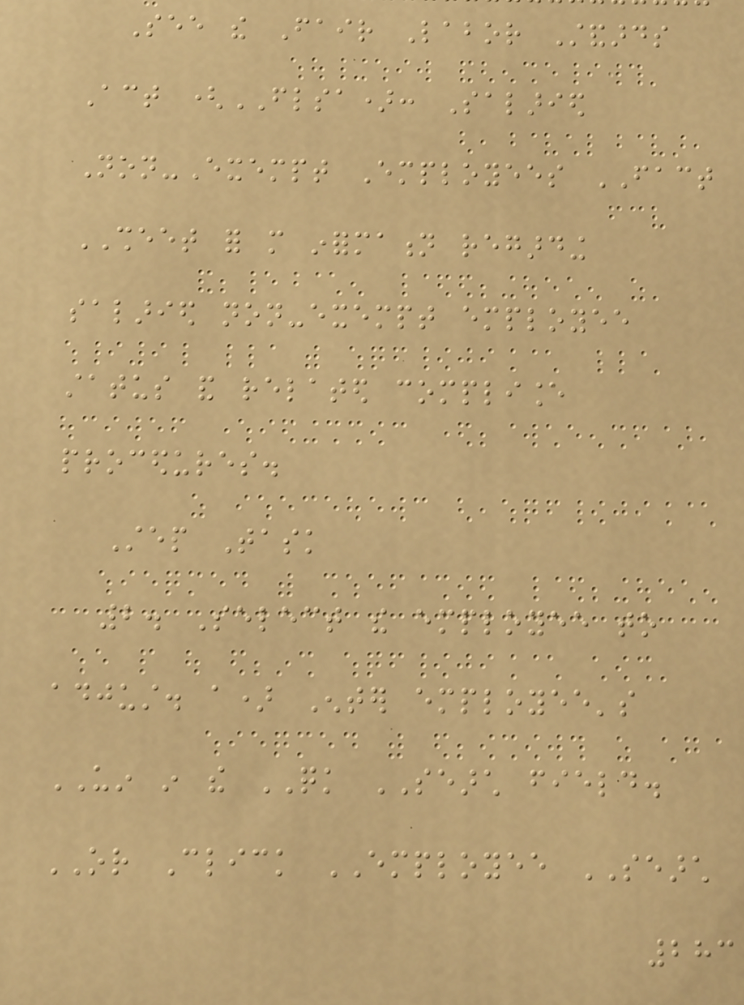See the Fair Labor Standards
Act (FLSA): Salaried
Non-Exempt Employees FACT
SHEET for more information regarding
salaried non-exempt employee
status and related compliance
procedures.
Step Task
2. Select the employee to
adjust. a) Enter employee's
UIN in the QUICK SEARCH field.
OR Click EMPLOYEE SEARCH
283
